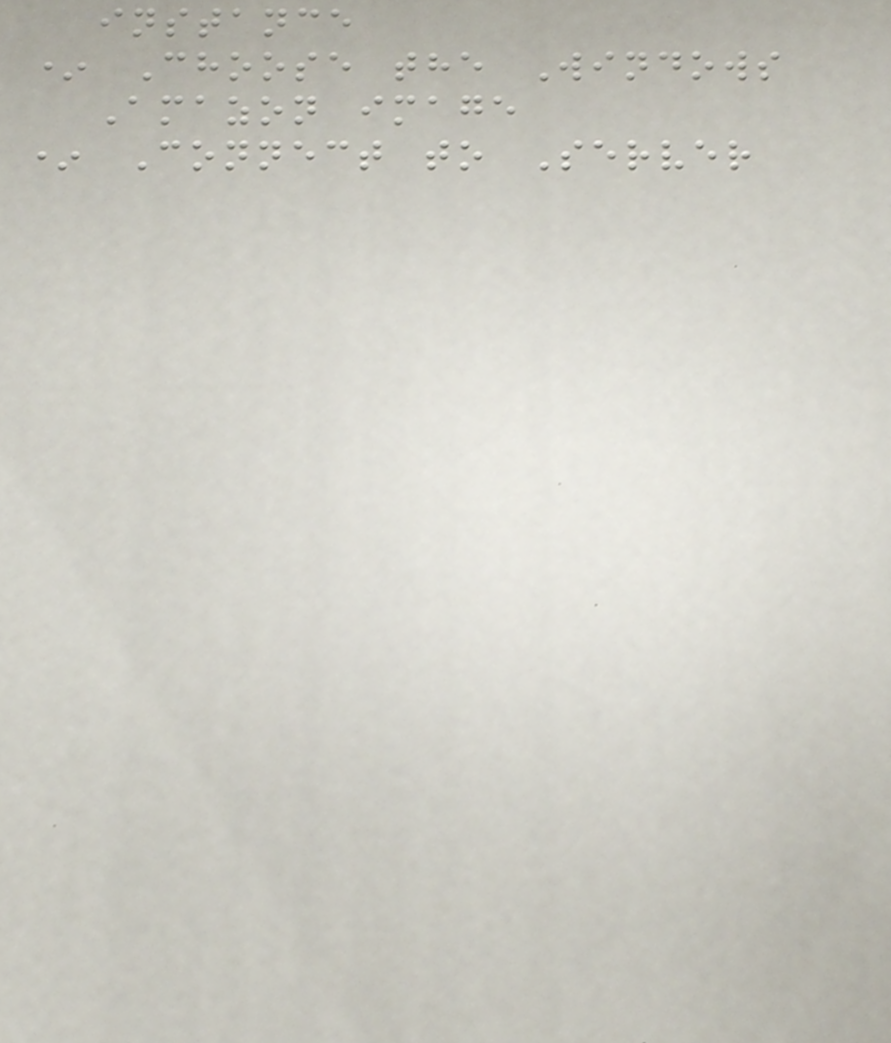instance
* Choose the Windows
Amazon image
* Connect to Server
